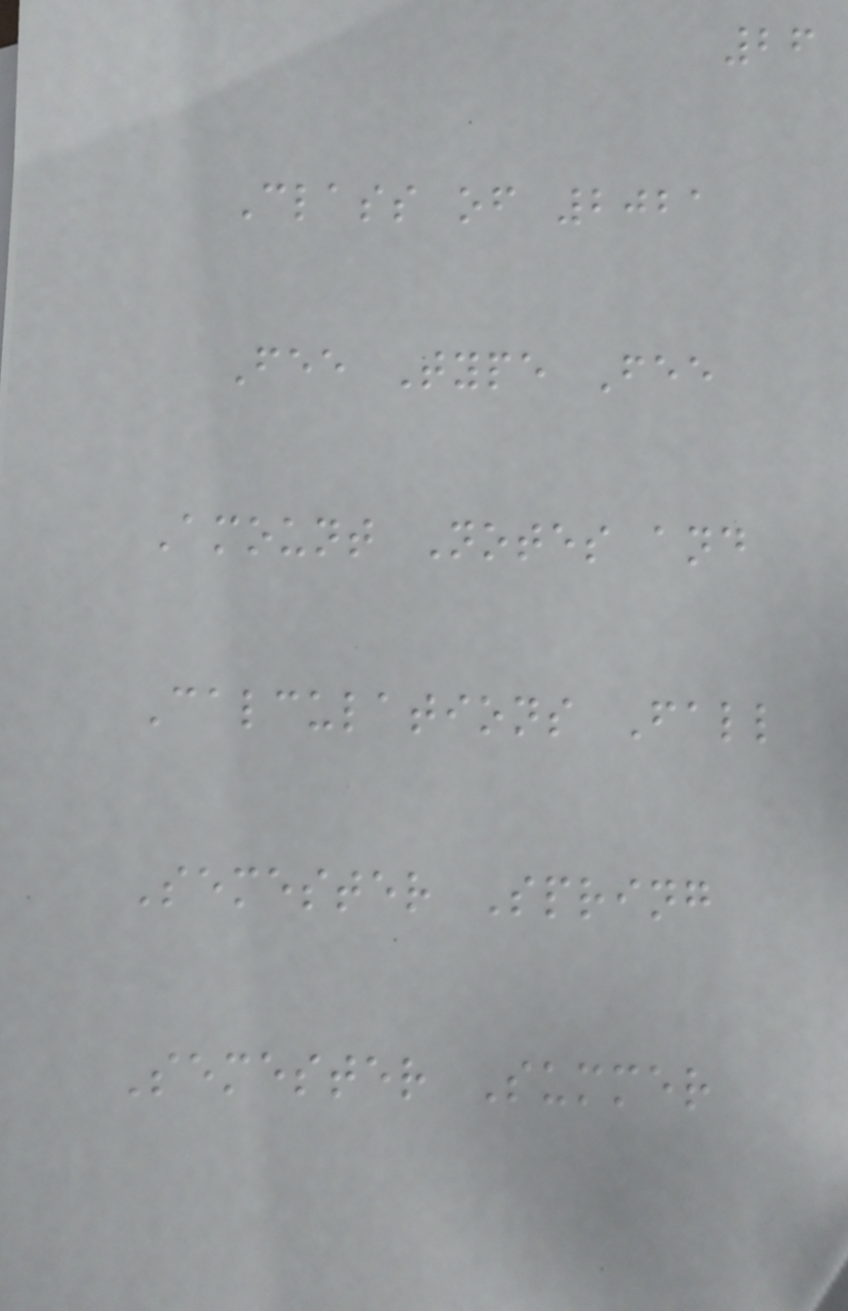26
Class of 2021
Fee Type Fee
Amount Notes and
Calculations Fall
Semester Spring
Semester Summer
